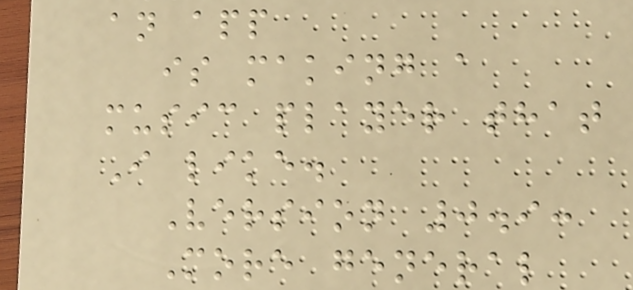an app
is making a
music player that
I like.
Version 0.9:
More general
